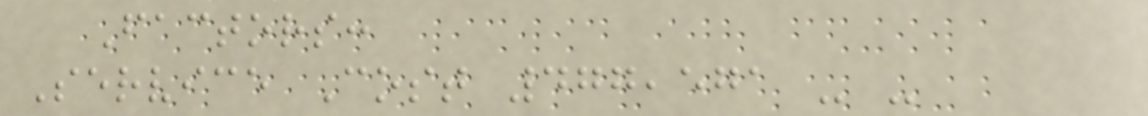Factors:
Service Cost 477,571 - -
